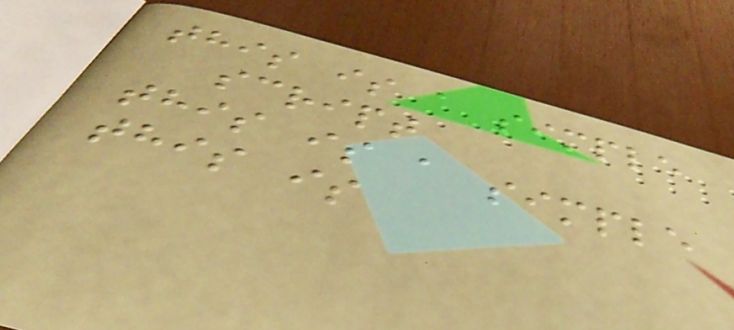this is a simple
script
this is a simple
this is
